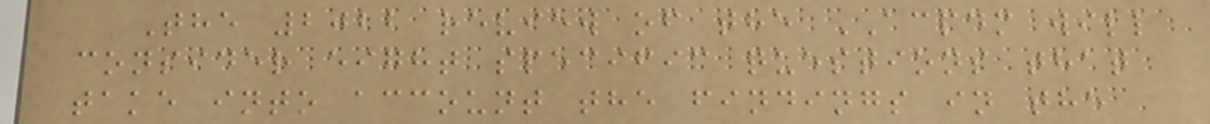The 2022 review of the ACPDM will
consider eight specific questions that
take into account the findings in the
